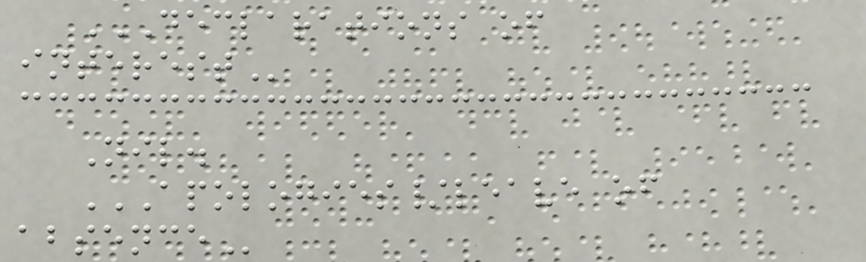DECLARATIONS OF
INTEREST
Nil.
APOLOGIES/LEAVE OF
ABSENCE
